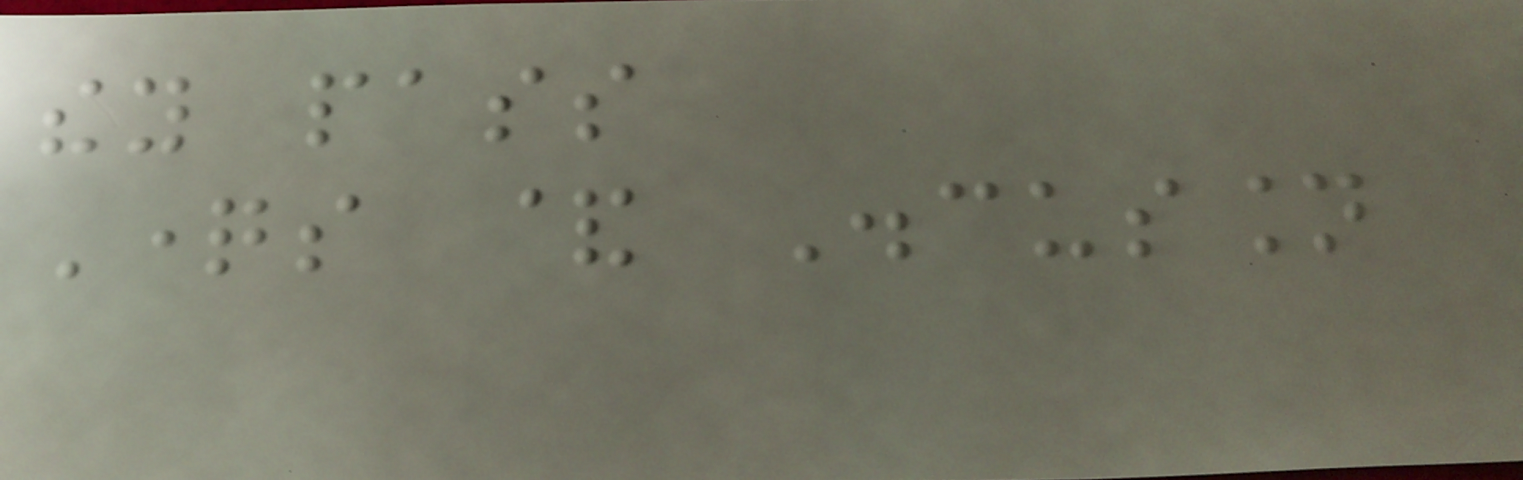they pass
Questions & Discussion
